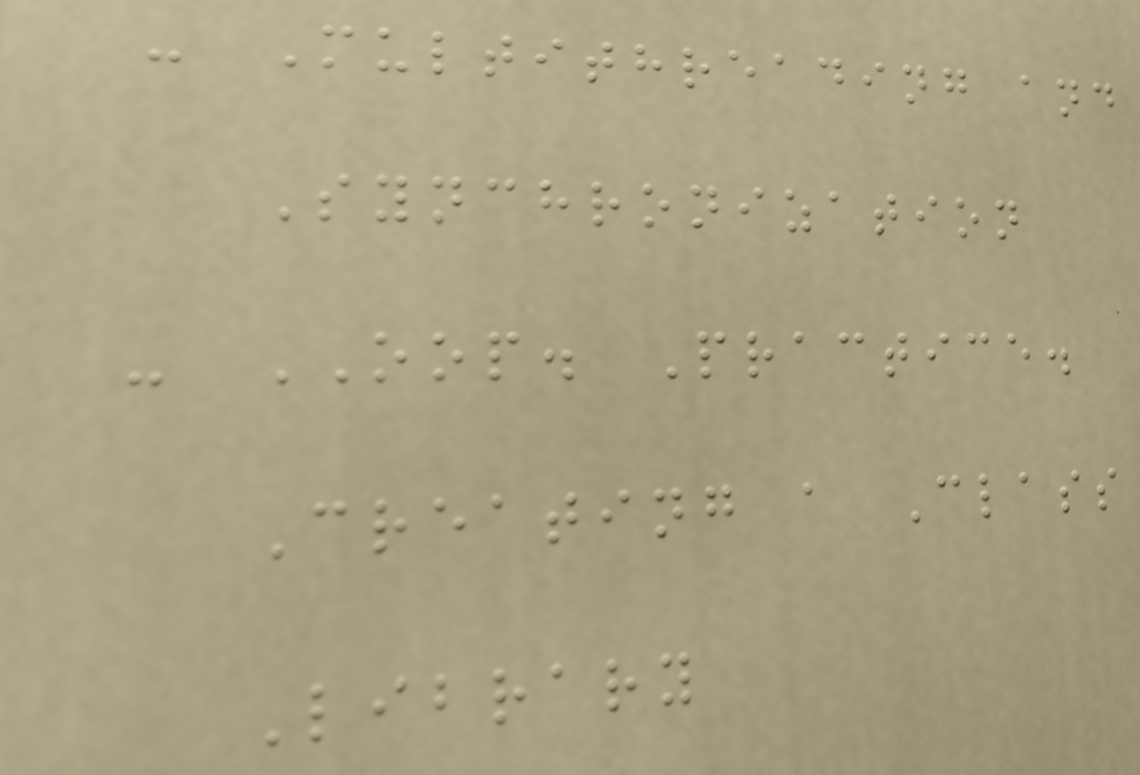- Multithreading and
Synchronization
- OOP. Practice.
Creating a Class
Library
